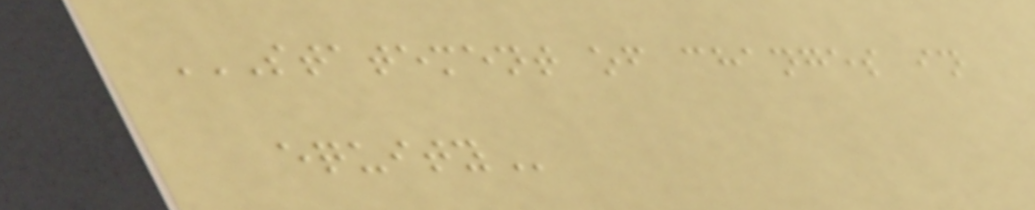STATEMENT OF CHANGES IN
EQUITY
